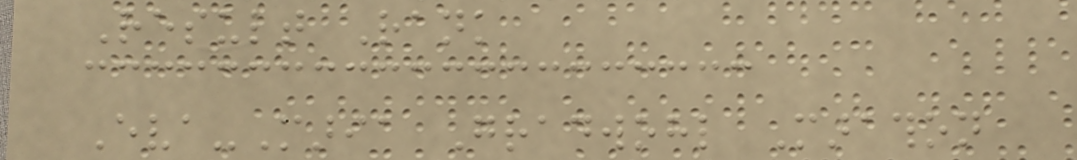Result Rank
Eva-Maria Gradwohl Marathon
